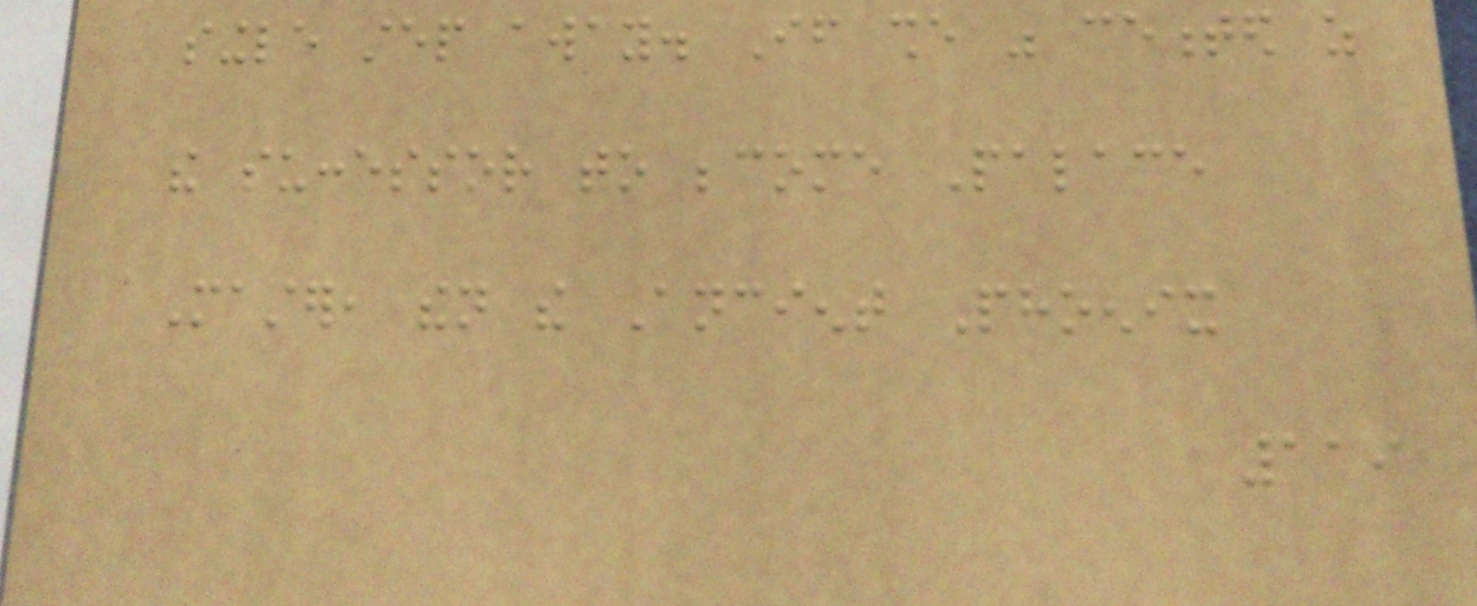single step away. If she was cemented as
the successor to become Palace
Master, then the Ancient Phoenix
119
